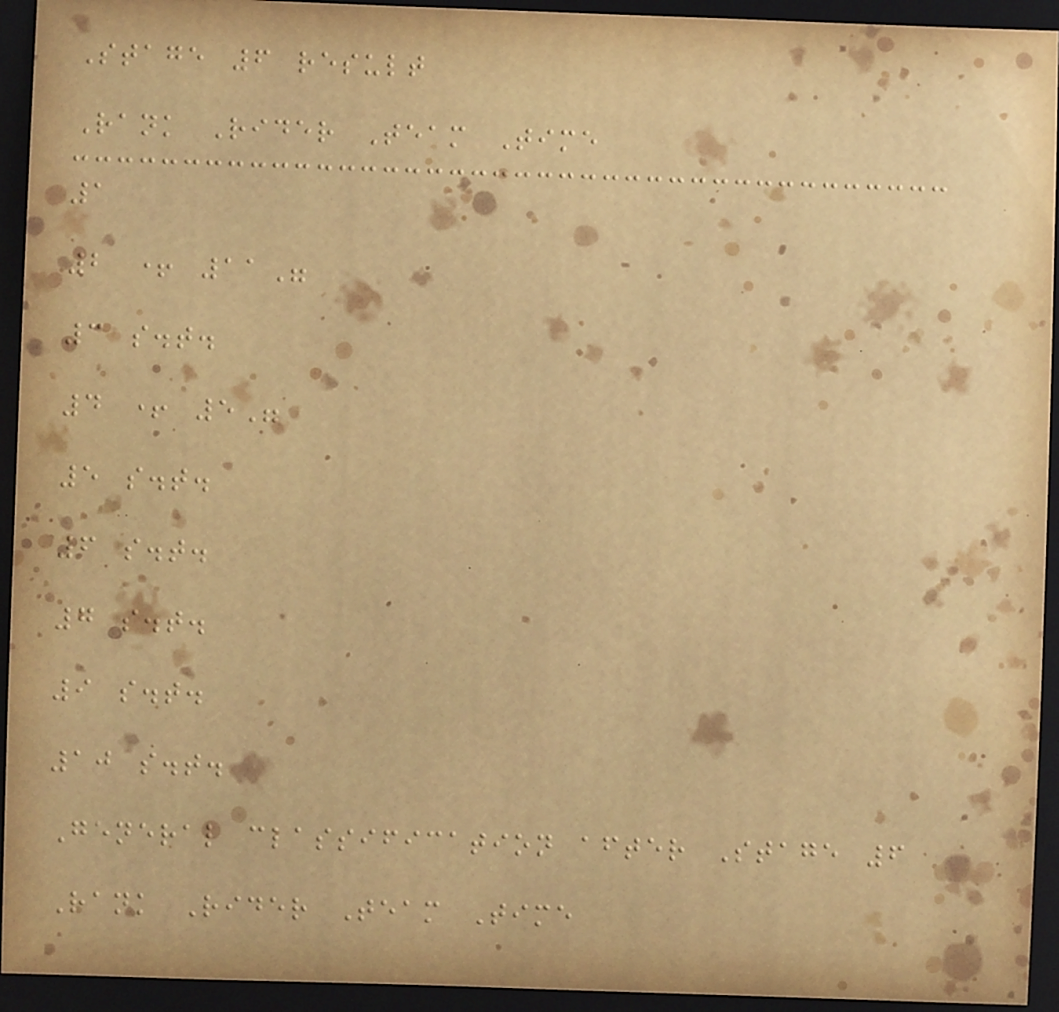Stage 6 result
Rank Rider Team Time
1
2 + 11"
3 s.t.
4 + 5"
5 s.t.
6 s.t.
7 s.t.
9 s.t.
10 s.t.
General classification after Stage 6
Rank Rider Team Time
